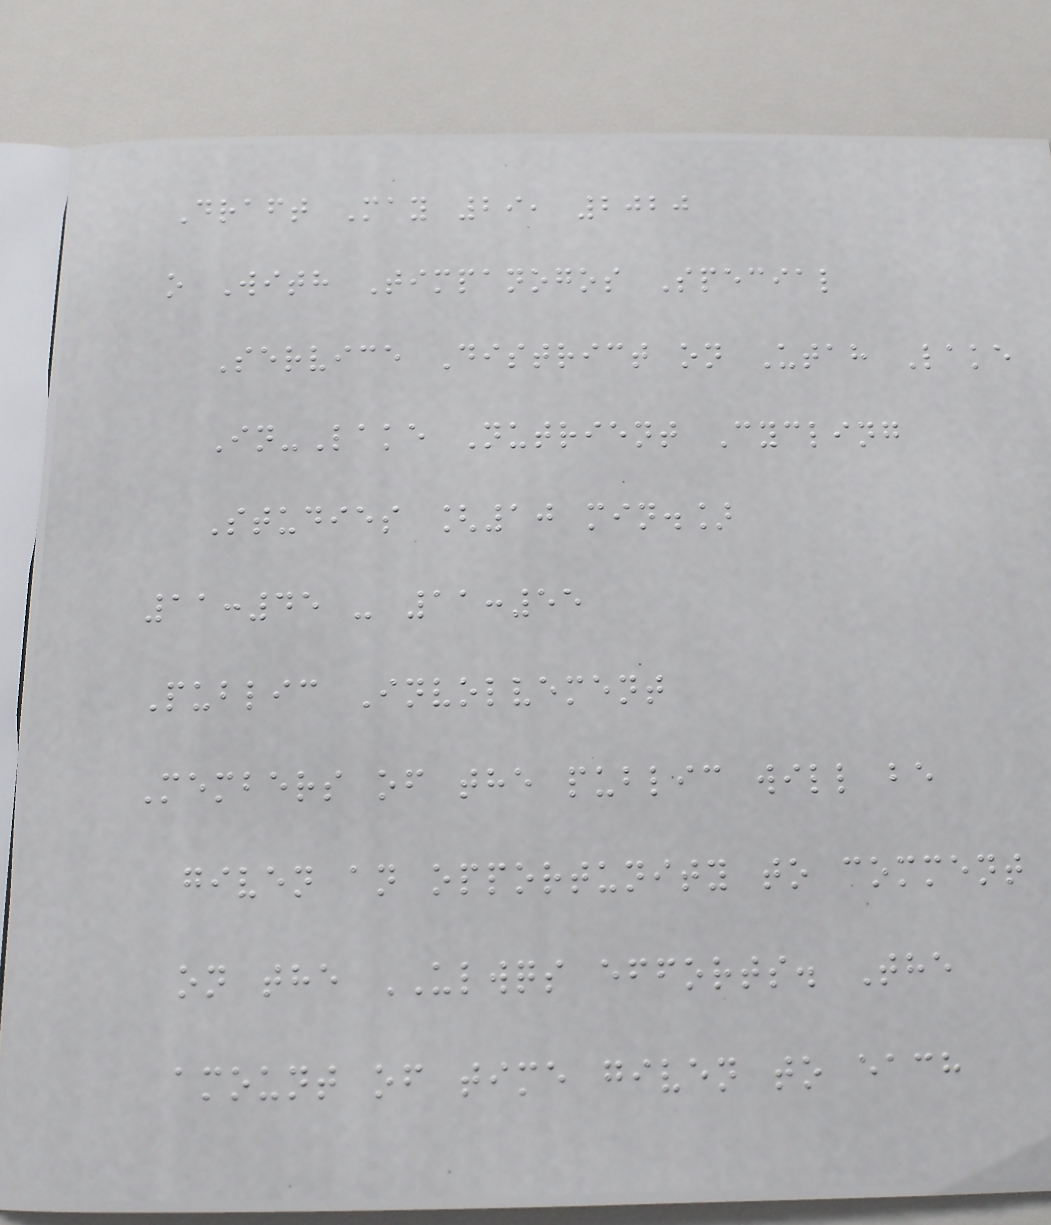Draft May 29, 2020
o With Timpanogos Special
Service District on Utah Lake
In-Lake Nutrient Cycling
Studies [10 min.]
11:45 - 11:55
Public Involvement
Members of the public will be
given an opportunity to comment
on the ULWQS efforts. The
amount of time given to each
